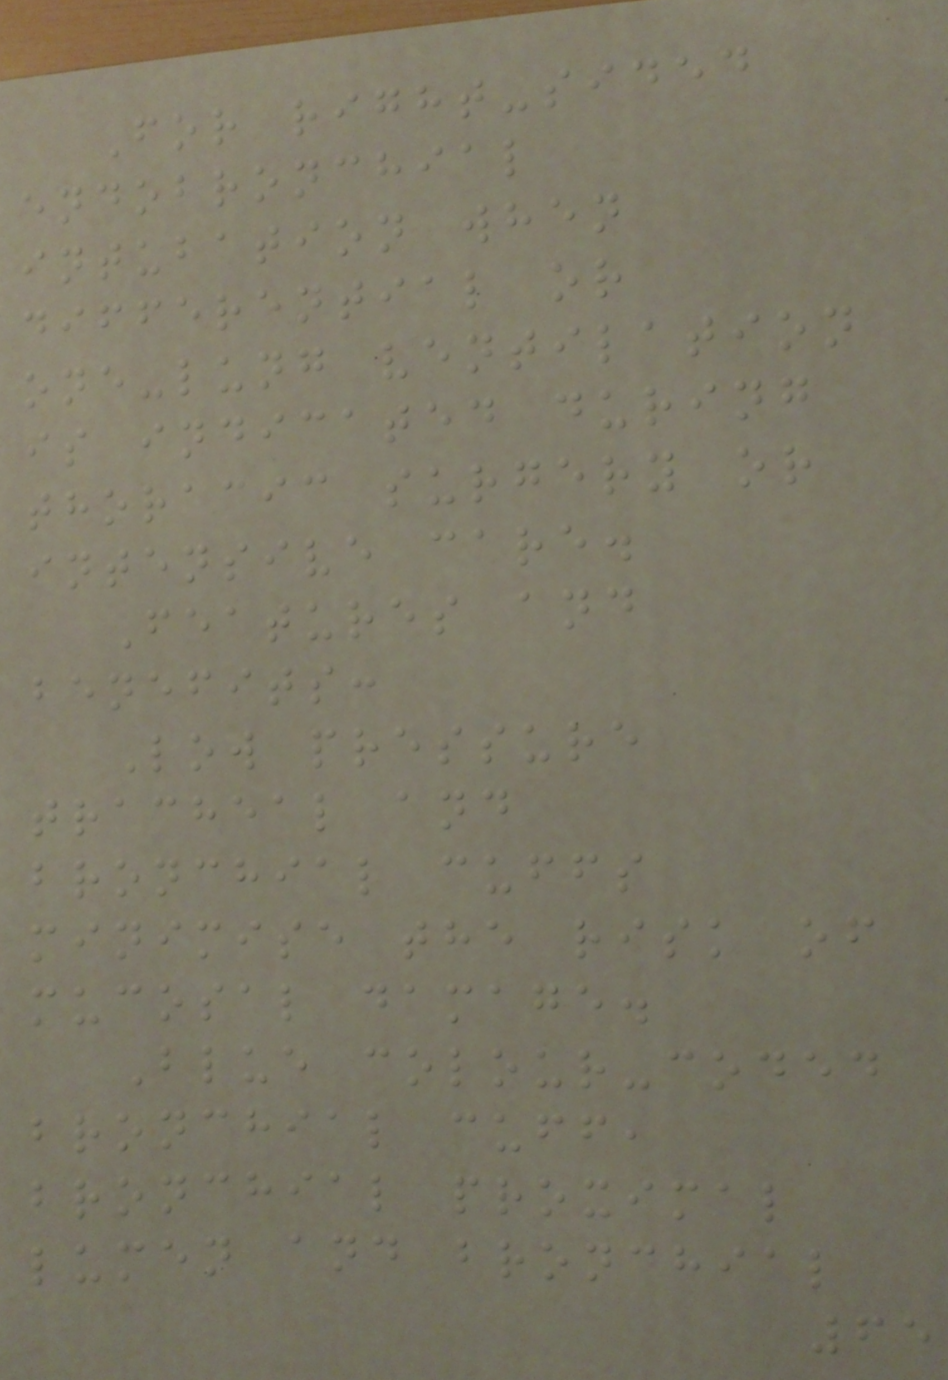For right-sided
endobronchial
intubation when
differential or
one-lung ventilation
is indicated during
thoracic surgery or
intensive care.
Features and
benefits:
Low pressure
tracheal and
bronchial cuffs
minimise the risk of
mucosal damage.
Blue colour-coded
bronchial cuff,
bronchial proximal
lumen and bronchial
65
